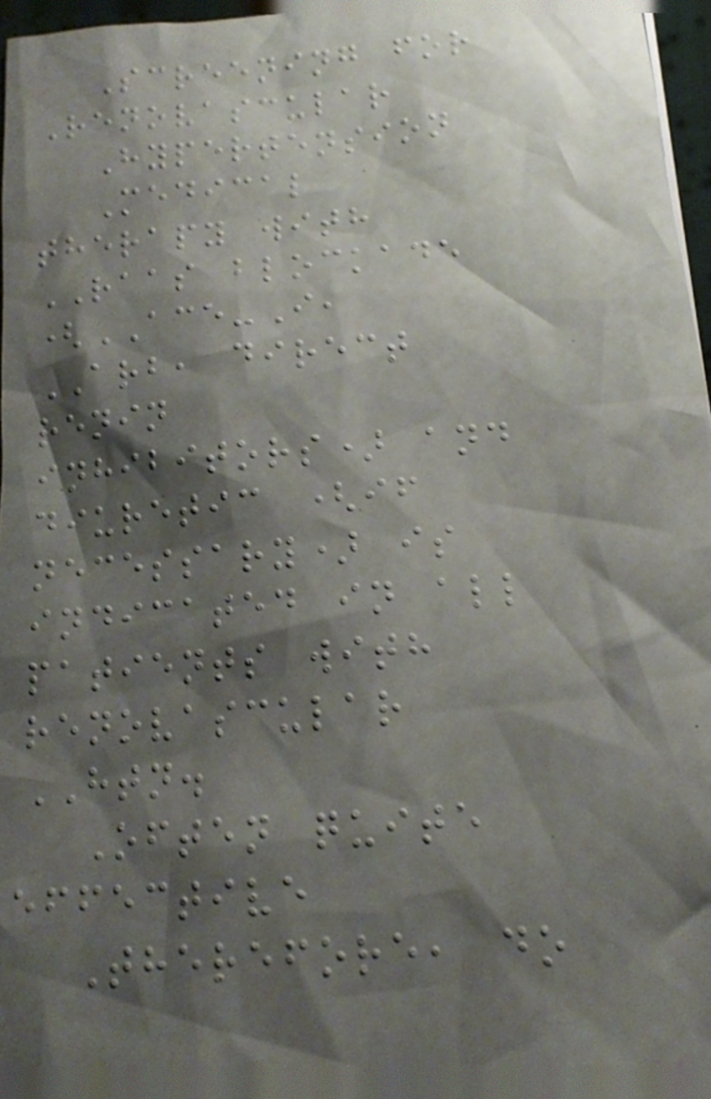Screening for
Renovascular
Hypertension
Medical
therapy with
RAAS blockade
(ACE-I,
ARB, direct
renin
inhibitors) and
diuretic (if
necessary) is
indicated in all
patients with
renovascular
HTN.
Often quite
effective
Therefore, do
